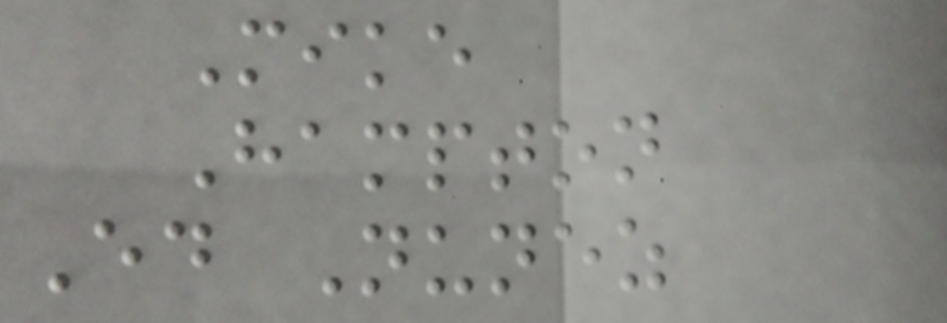Mike
Hampton
Ed Nunez
